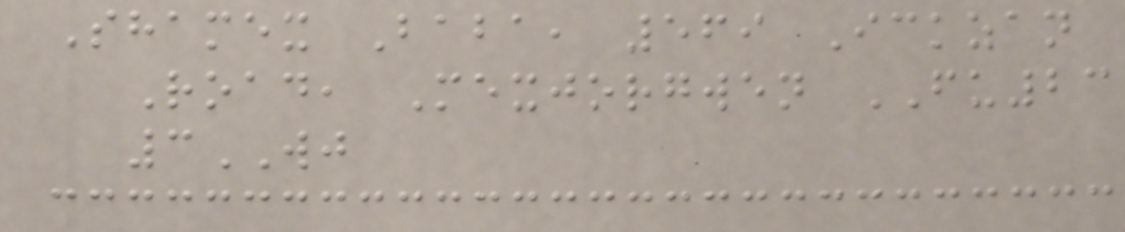Shamex Baba, 569 Ickzan
Road, Mexjorgwen FU23
3WJ
